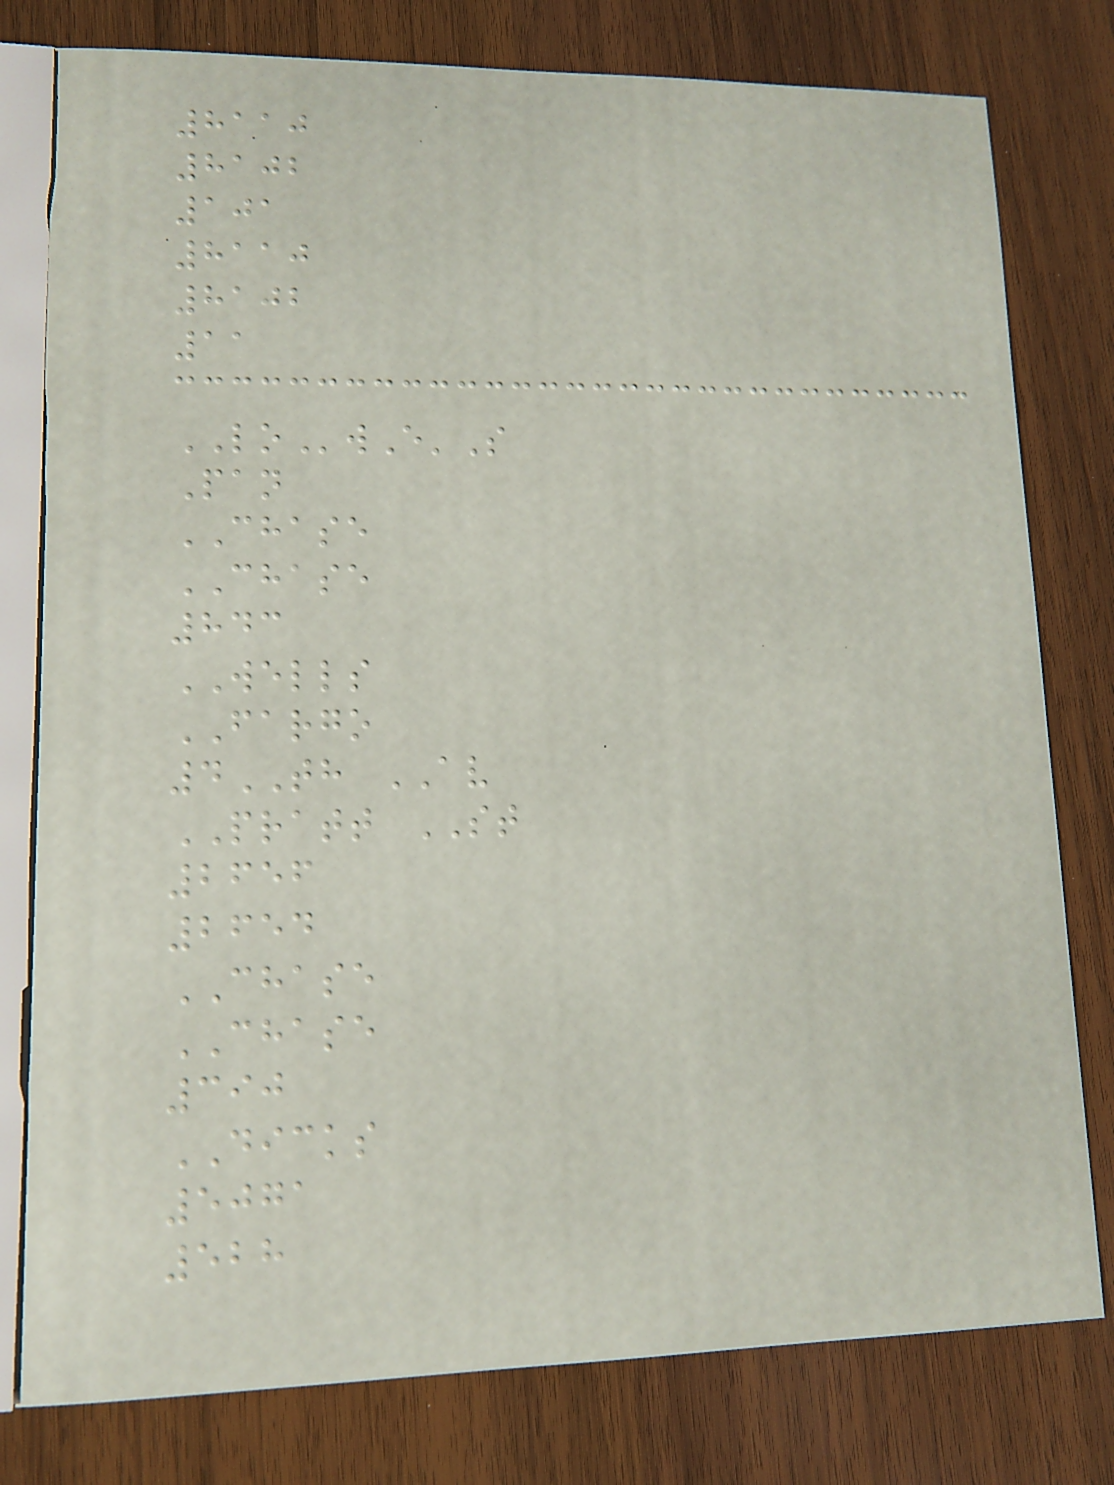8110
8102
101
8110
8102
11
LOwE'S
Pan
CHASE
CHASE
843
WELLS
FARGO
4TH AV
PRATT ST
2656
2654
CHASE
CHASE
390
DICKS
5071
528
